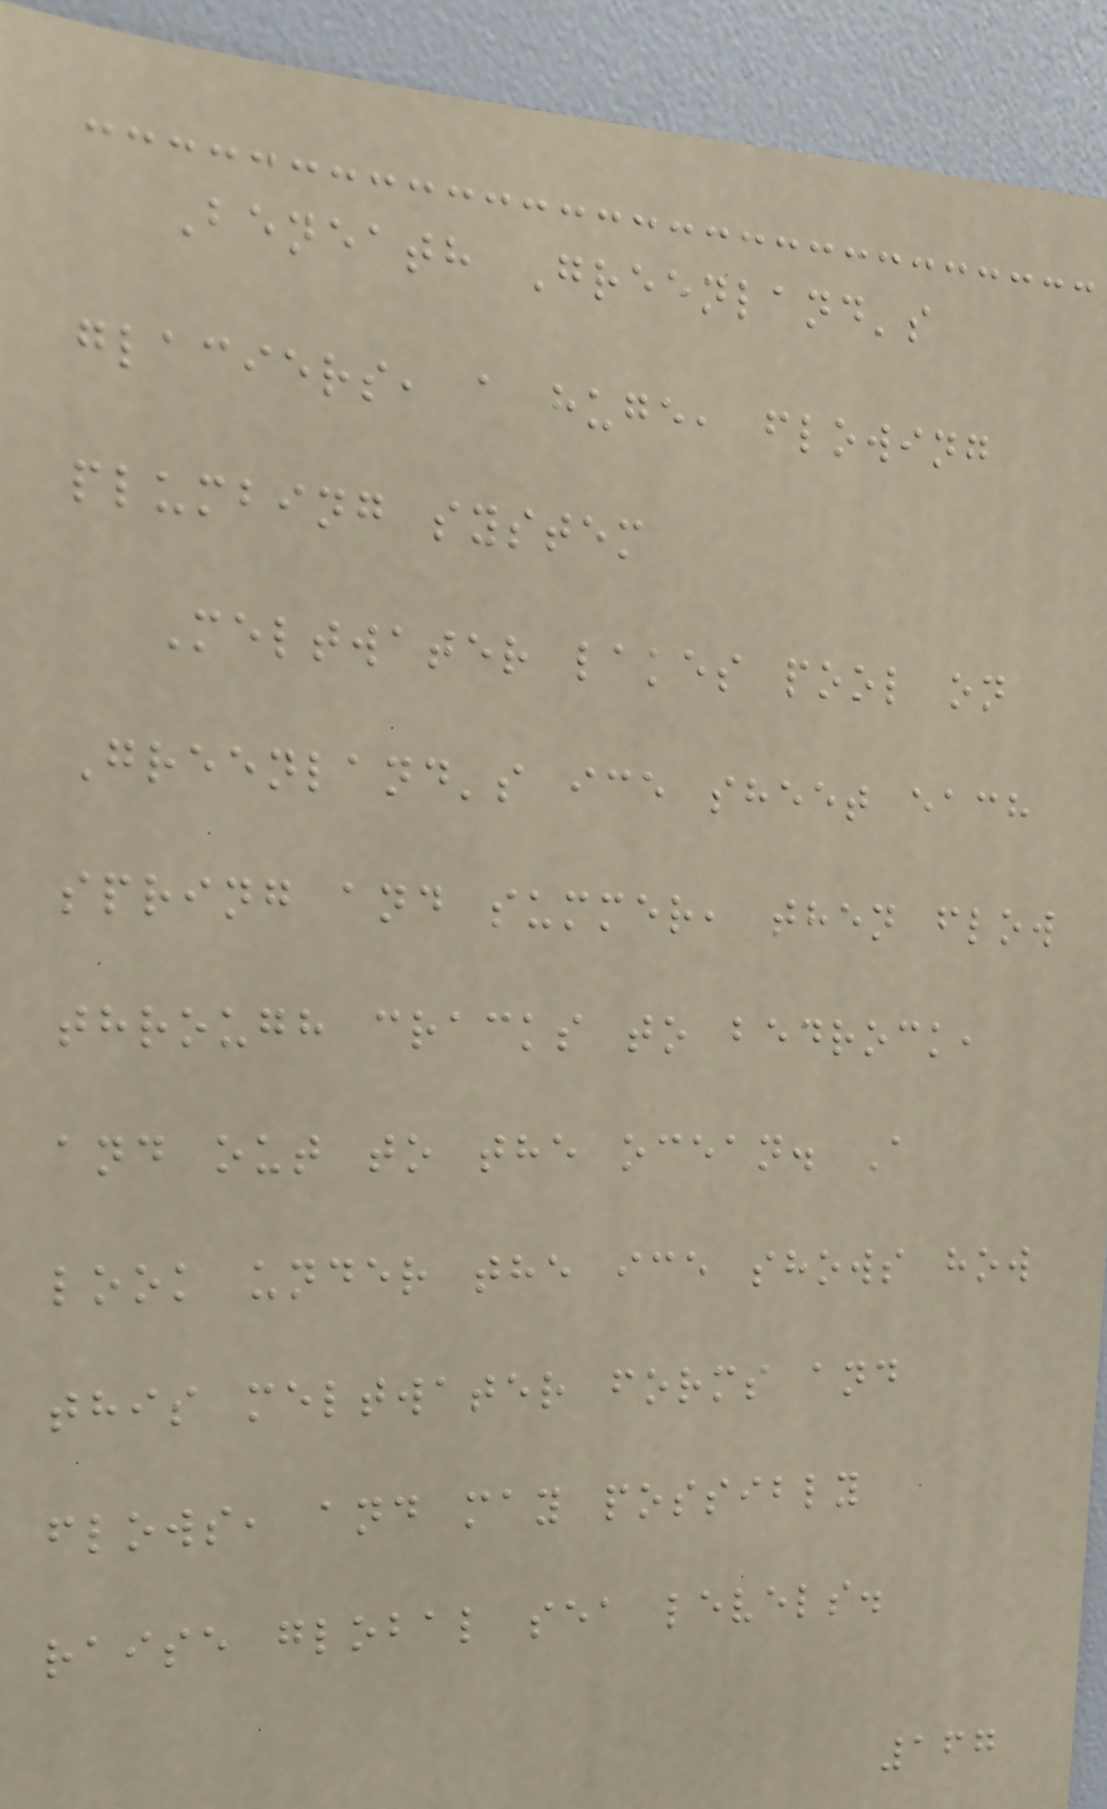Beneath Greenland's
glaciers, a huge, flowing
plumbing system
Meltwater lakes pool on
Greenland's ice sheet each
spring and summer, then flow
through cracks to bedrock,
and out to the ocean. A
look under the ice shows how
this meltwater forms and
flows, and may possibly
raise global sea levels.
167
